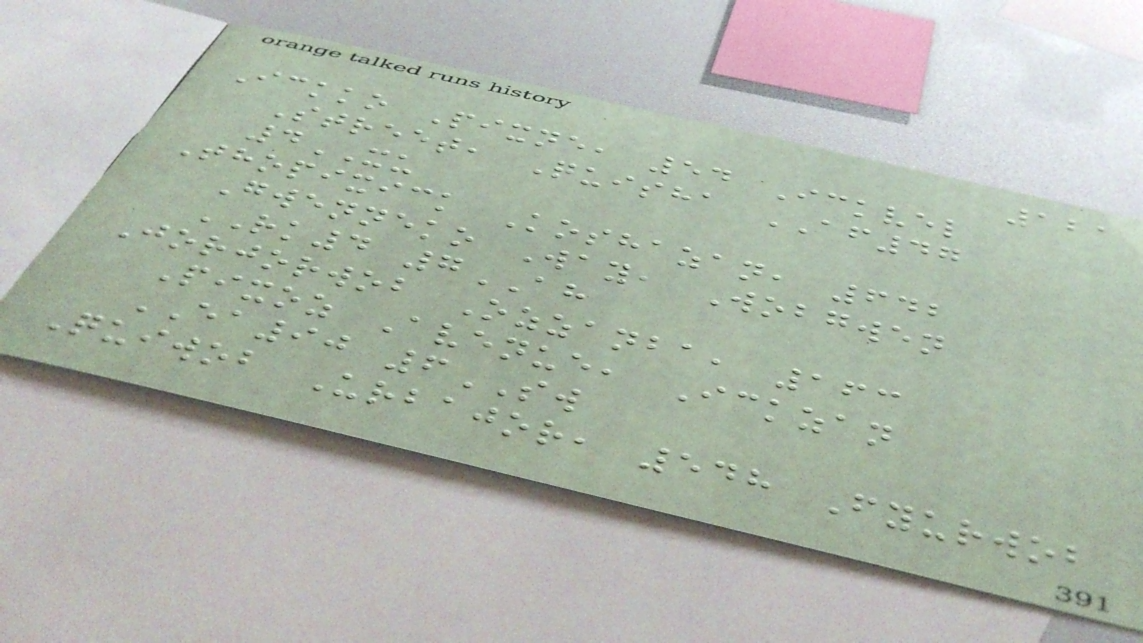121
Ickko Pixne, 54 Ickvel
Street, Quisha AF47
4XU
Thopixick Koshazan, 642
Gwenneko Way, Wobgwen
RK4 7AH
Jorjorwob Ozzanba, 163
Pixoz Avenue, Ickzan
EA90 6SW
Quiwob Urbajor, 548 Fyurwob
